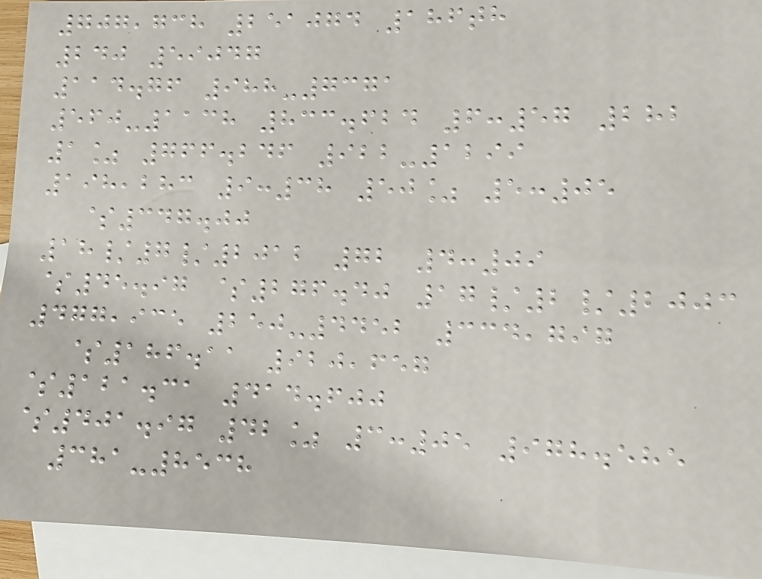707,738 251074 186th
240 59047
114.76 988-7371
560-1138 833.624 6:57 282
1% 766.246 922-1299
198,283 9:38 50% 5:05
$347.00
18/7/2012 72 4:09
$45.97 $276.40 17/2/2003
477,935 250-4452 334,797
$186.11 920,657
$121.31 414.600
$401.97 42% 3:05 978.585
381-8538
